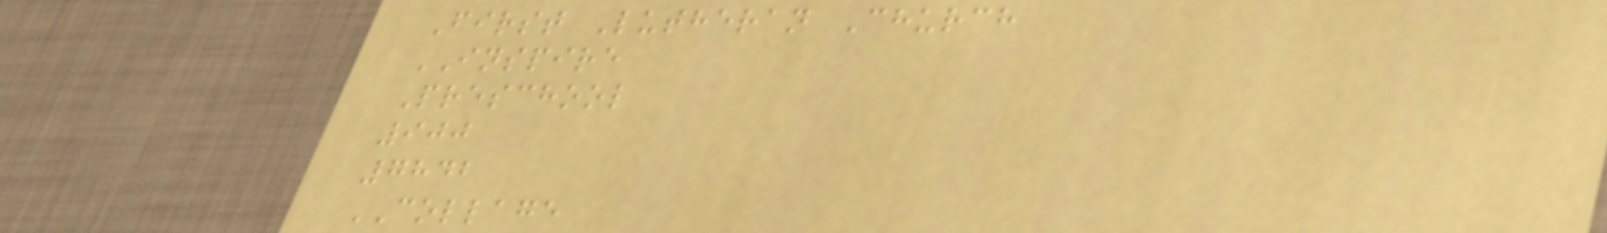First Lutheran Church
INSPIRE
Preschool
900
7842
COLLAGE
